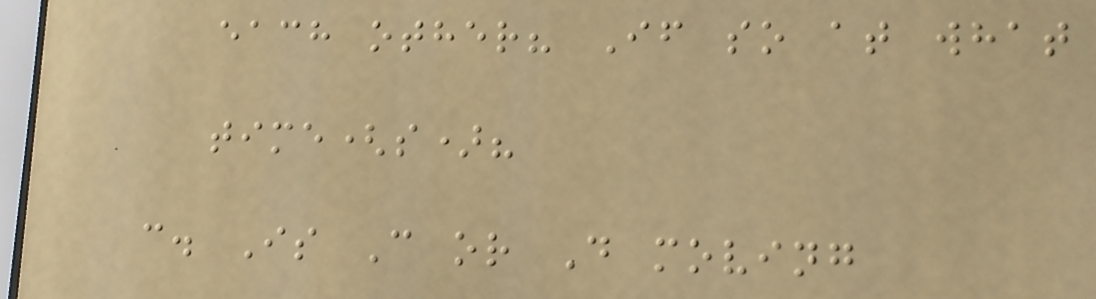each other? If so at what
time(s)?
c. Is C or D moving
